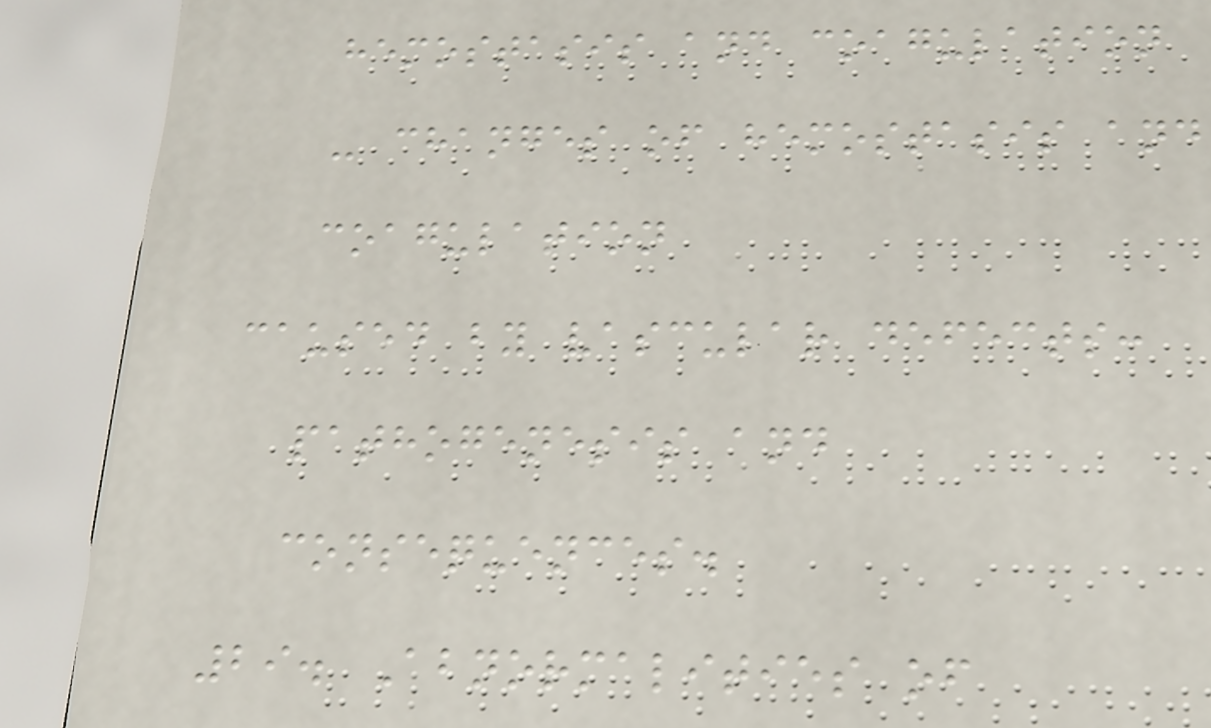hemostasis and coagulation
- changes of hemostasis and
coagulation
caused by vascular defects:
pathogenesis and
consequences.
29. Abnormalities of
